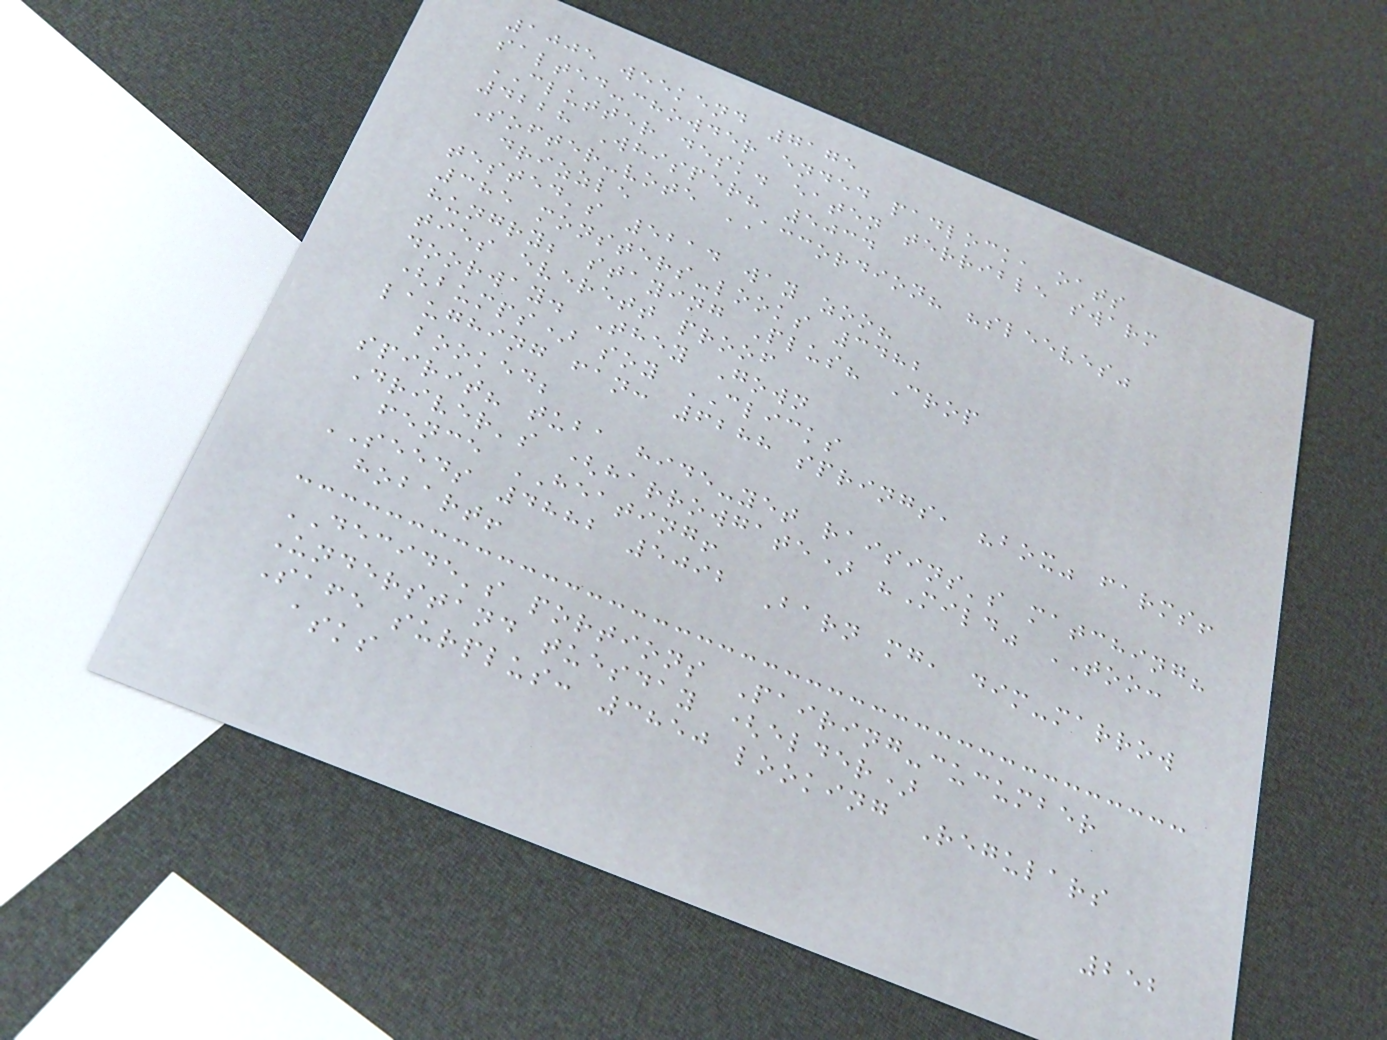1005 weekend 7175
salted-chowder ended padlock, oats
CLUTTER desk. eaten terrible swarm
4228 Whisper? 5034
Softer-vote ACCORDION? "sleeves"
drizzle
tested's 5214 way zoo?
385 monsters-looks 3482
hungry; staying Plus? Crop
ties everett proof
doorway. They Gown
(bumps) soy CLICKS
laughing fan: 6288 springs, "box" farms!
booked;
spirit? tuba hide-yet raisins's matching?
Driver's (harrowgate) "Mild" TOO:
fence HEATING!
SEEDS 4882 5092 Barn mg, dim-marrow
hobart!
DECIDE's portions Pairing-cucumber
Understand tuesday (elder)
Safe surplus: 3850 looking Regulars
asks
252
